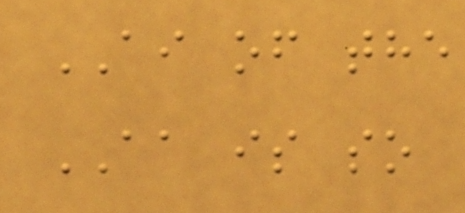AI of the
AA is so
